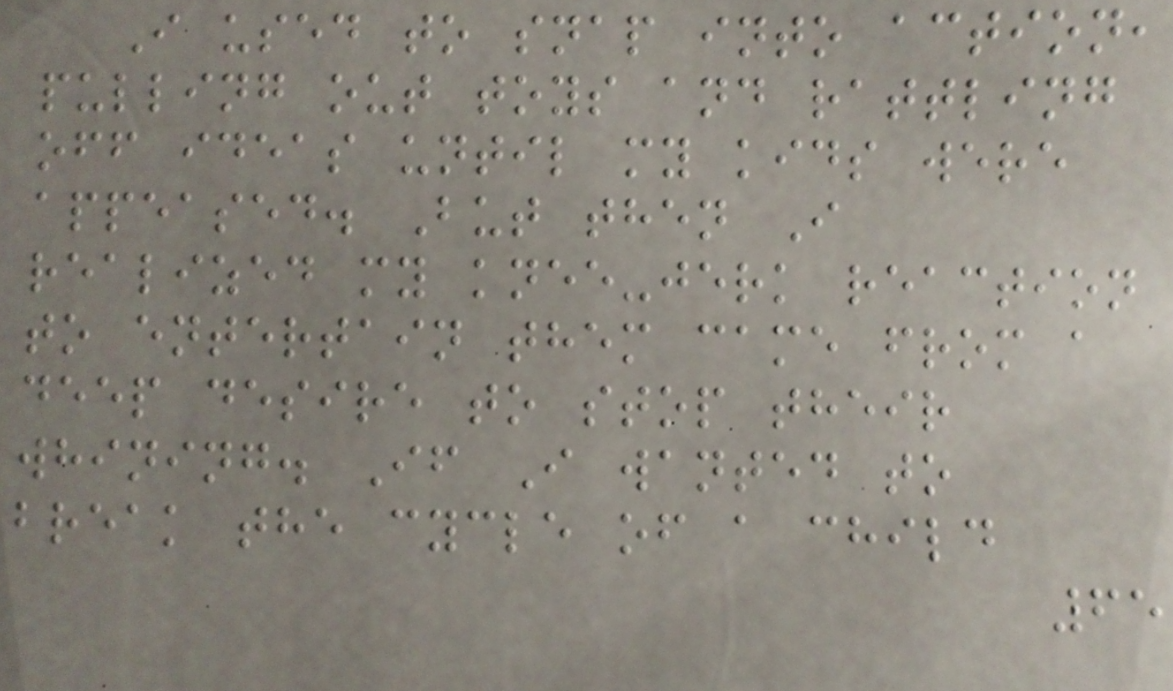I used to snap into action,
pulling out toys and rattling
off ideas until my kids were
appeased. But then I
realized my knee-jerk reaction
to entertain them came from a
deep desire to stop their
whining. If I wanted to
break the cycle of a child
65
